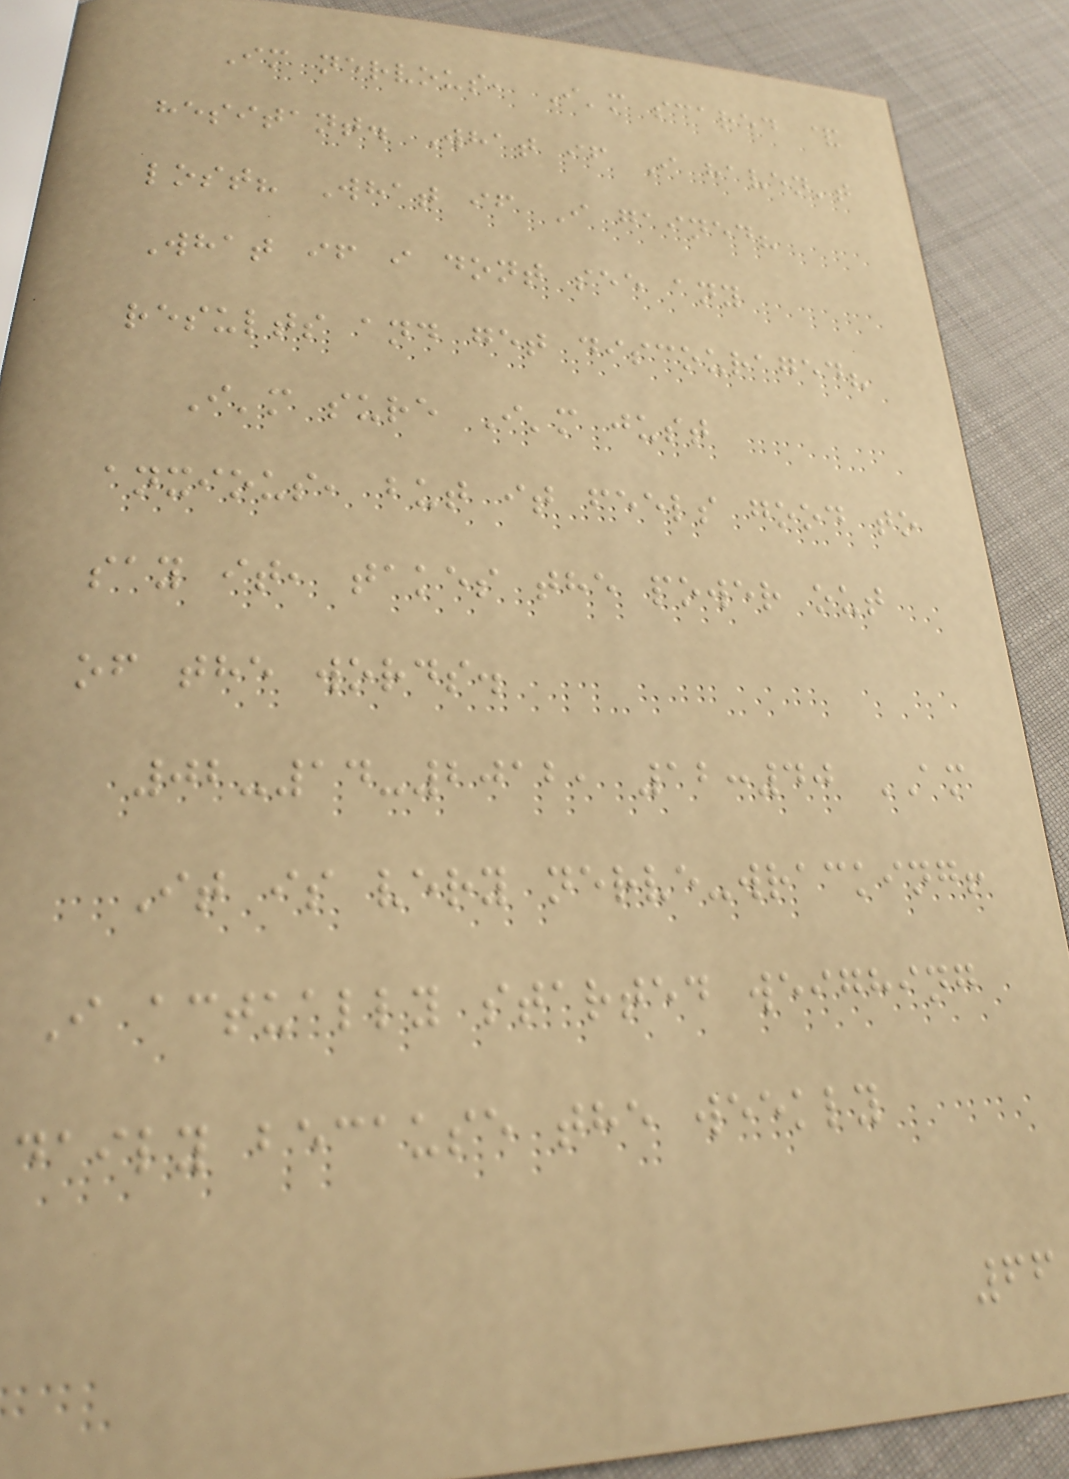Im nervous, I'm scared &
hesitant. What if I haven't
lost? What if I gained?
What if i dont see any
results and get discouraged?
I'm sure I'm just
anxious, but it feels good to
say it, takes the power out
of the words.
02-14-2012, 12:40 AM
It is very nerve-wracking!
I actually started weighing
daily because the weekly
66
